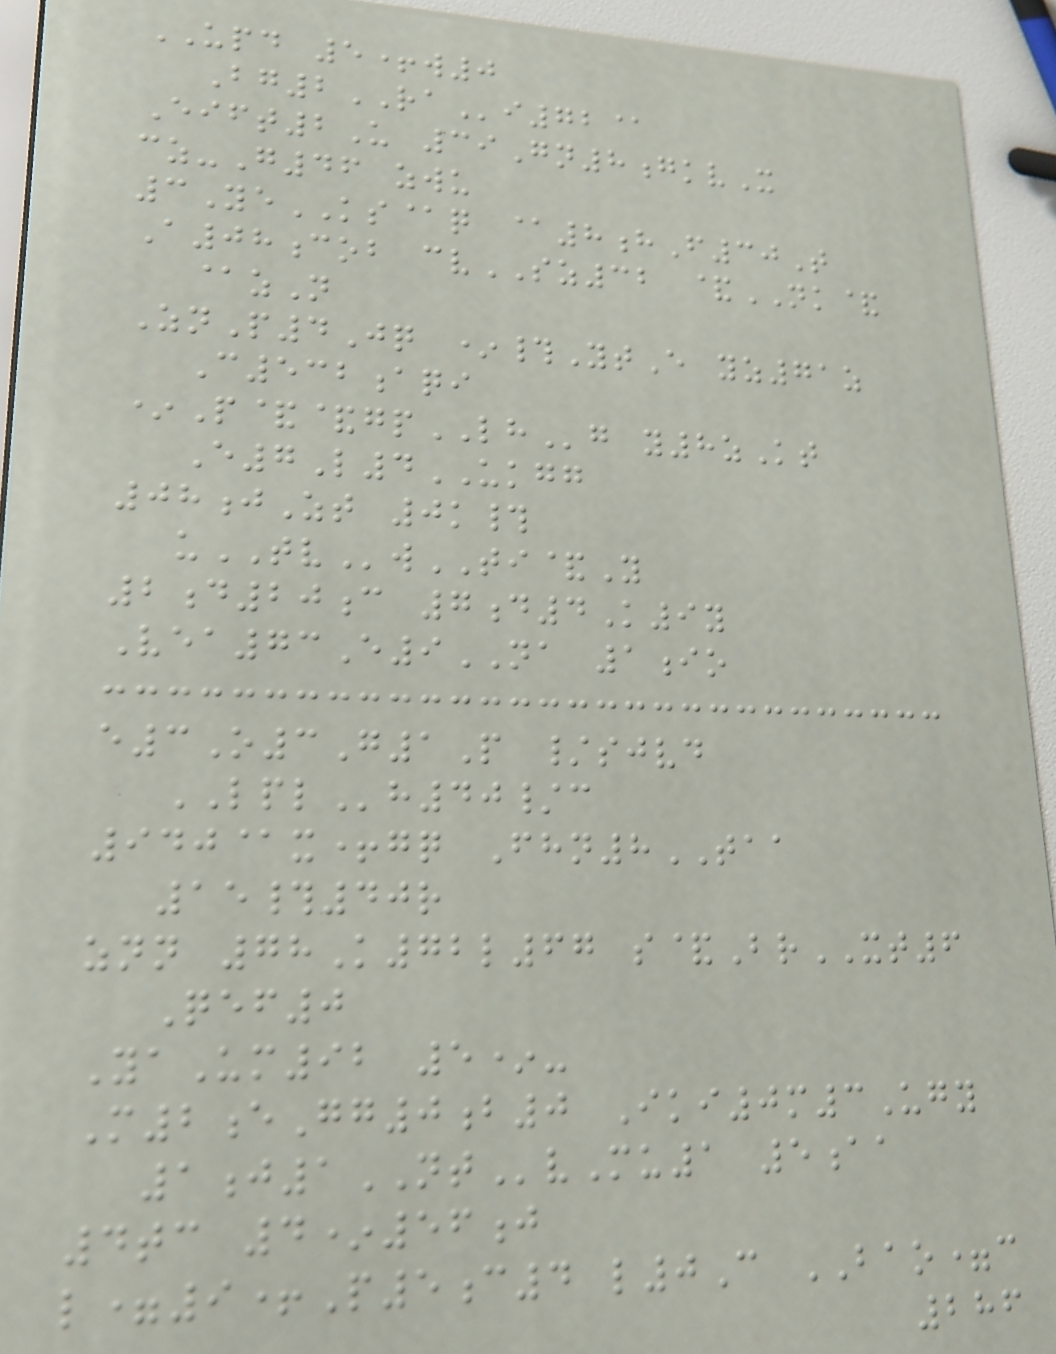UPD 5+w0
Bg2RAi72@
Eift2U 39Gn8gkvX
cz-G46 zwu
3YeKS@q @8hF30T
A08cob cvSZ32 &NK&
@zN
ZnP4Jq *#YtE yz71z
C532aqi
*P&&gpLHg y8zKt
E7L4UKGG
08jZt 0k#
uTVwTI&Y
2d20c 7d4K9y
Vea73E9NA 1io
e3O3G1P /sjvd
LPLh40/c
940@x+gq Fhn8TAA
15#40r
znn 78K72l67 s&BrXT6
Qef0
YaUm92 5*-
M2eGg0b0 Iki0m3Ugy
1j1NTvMu1 5aa
4tc 4*56j
l=9+P5c4 l0C BAO=c
286
